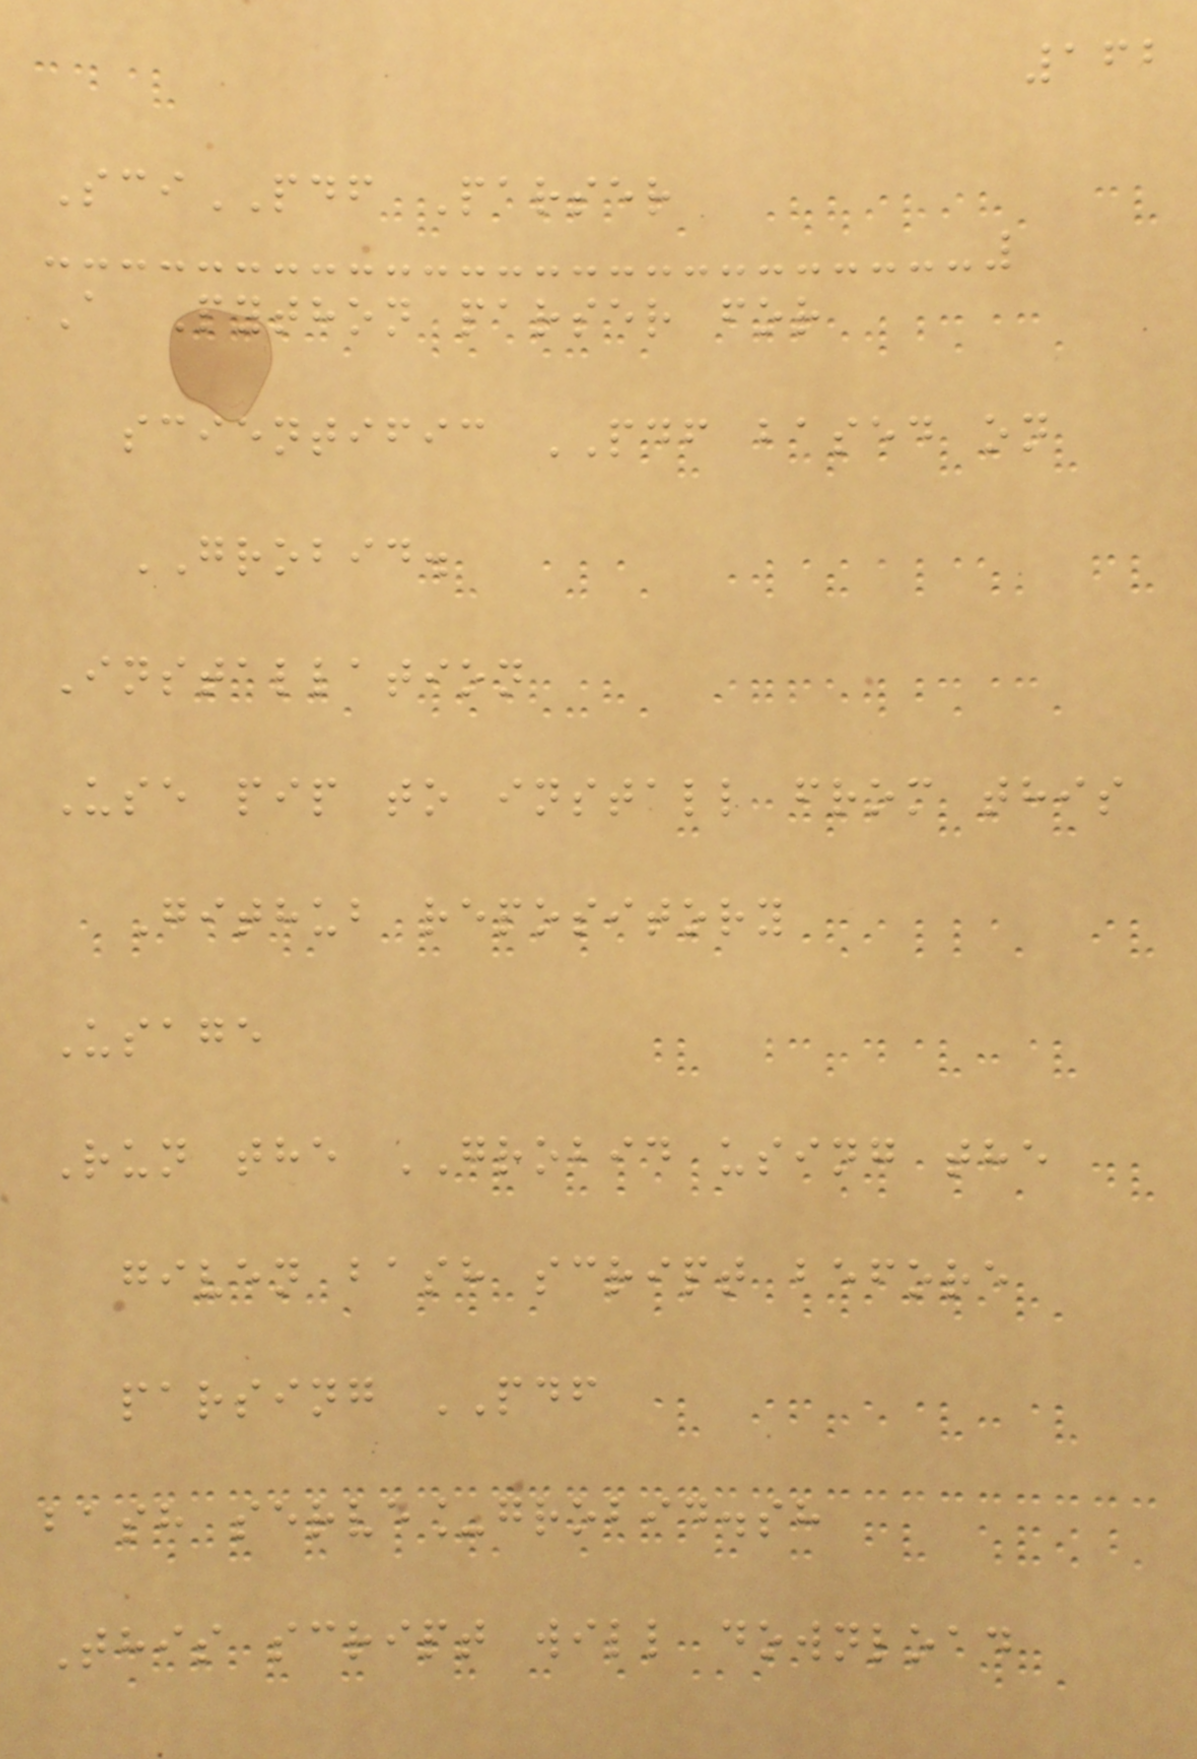162
SciPDF Parser
A Python parser for
scientific PDF based on
GROBID.
Installation
Use pip to install from this
Github repository
Usage
Run the GROBID using the
given bash script before
parsing PDF
bash serve_grobid.sh
This script will download
